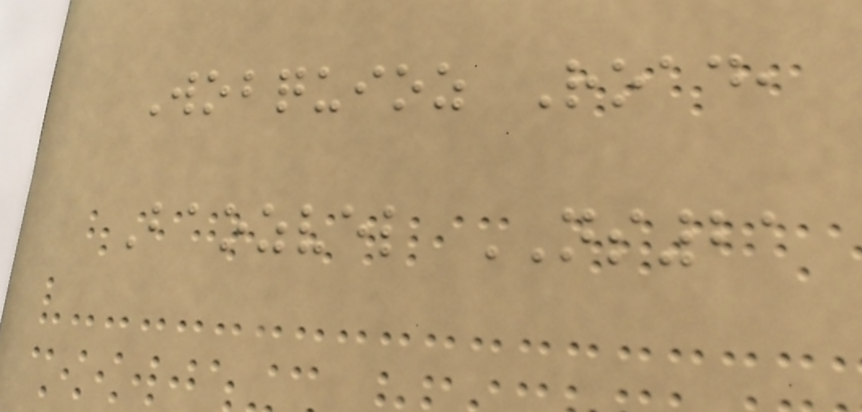Wobquioz Road,
Baozvel NS21
